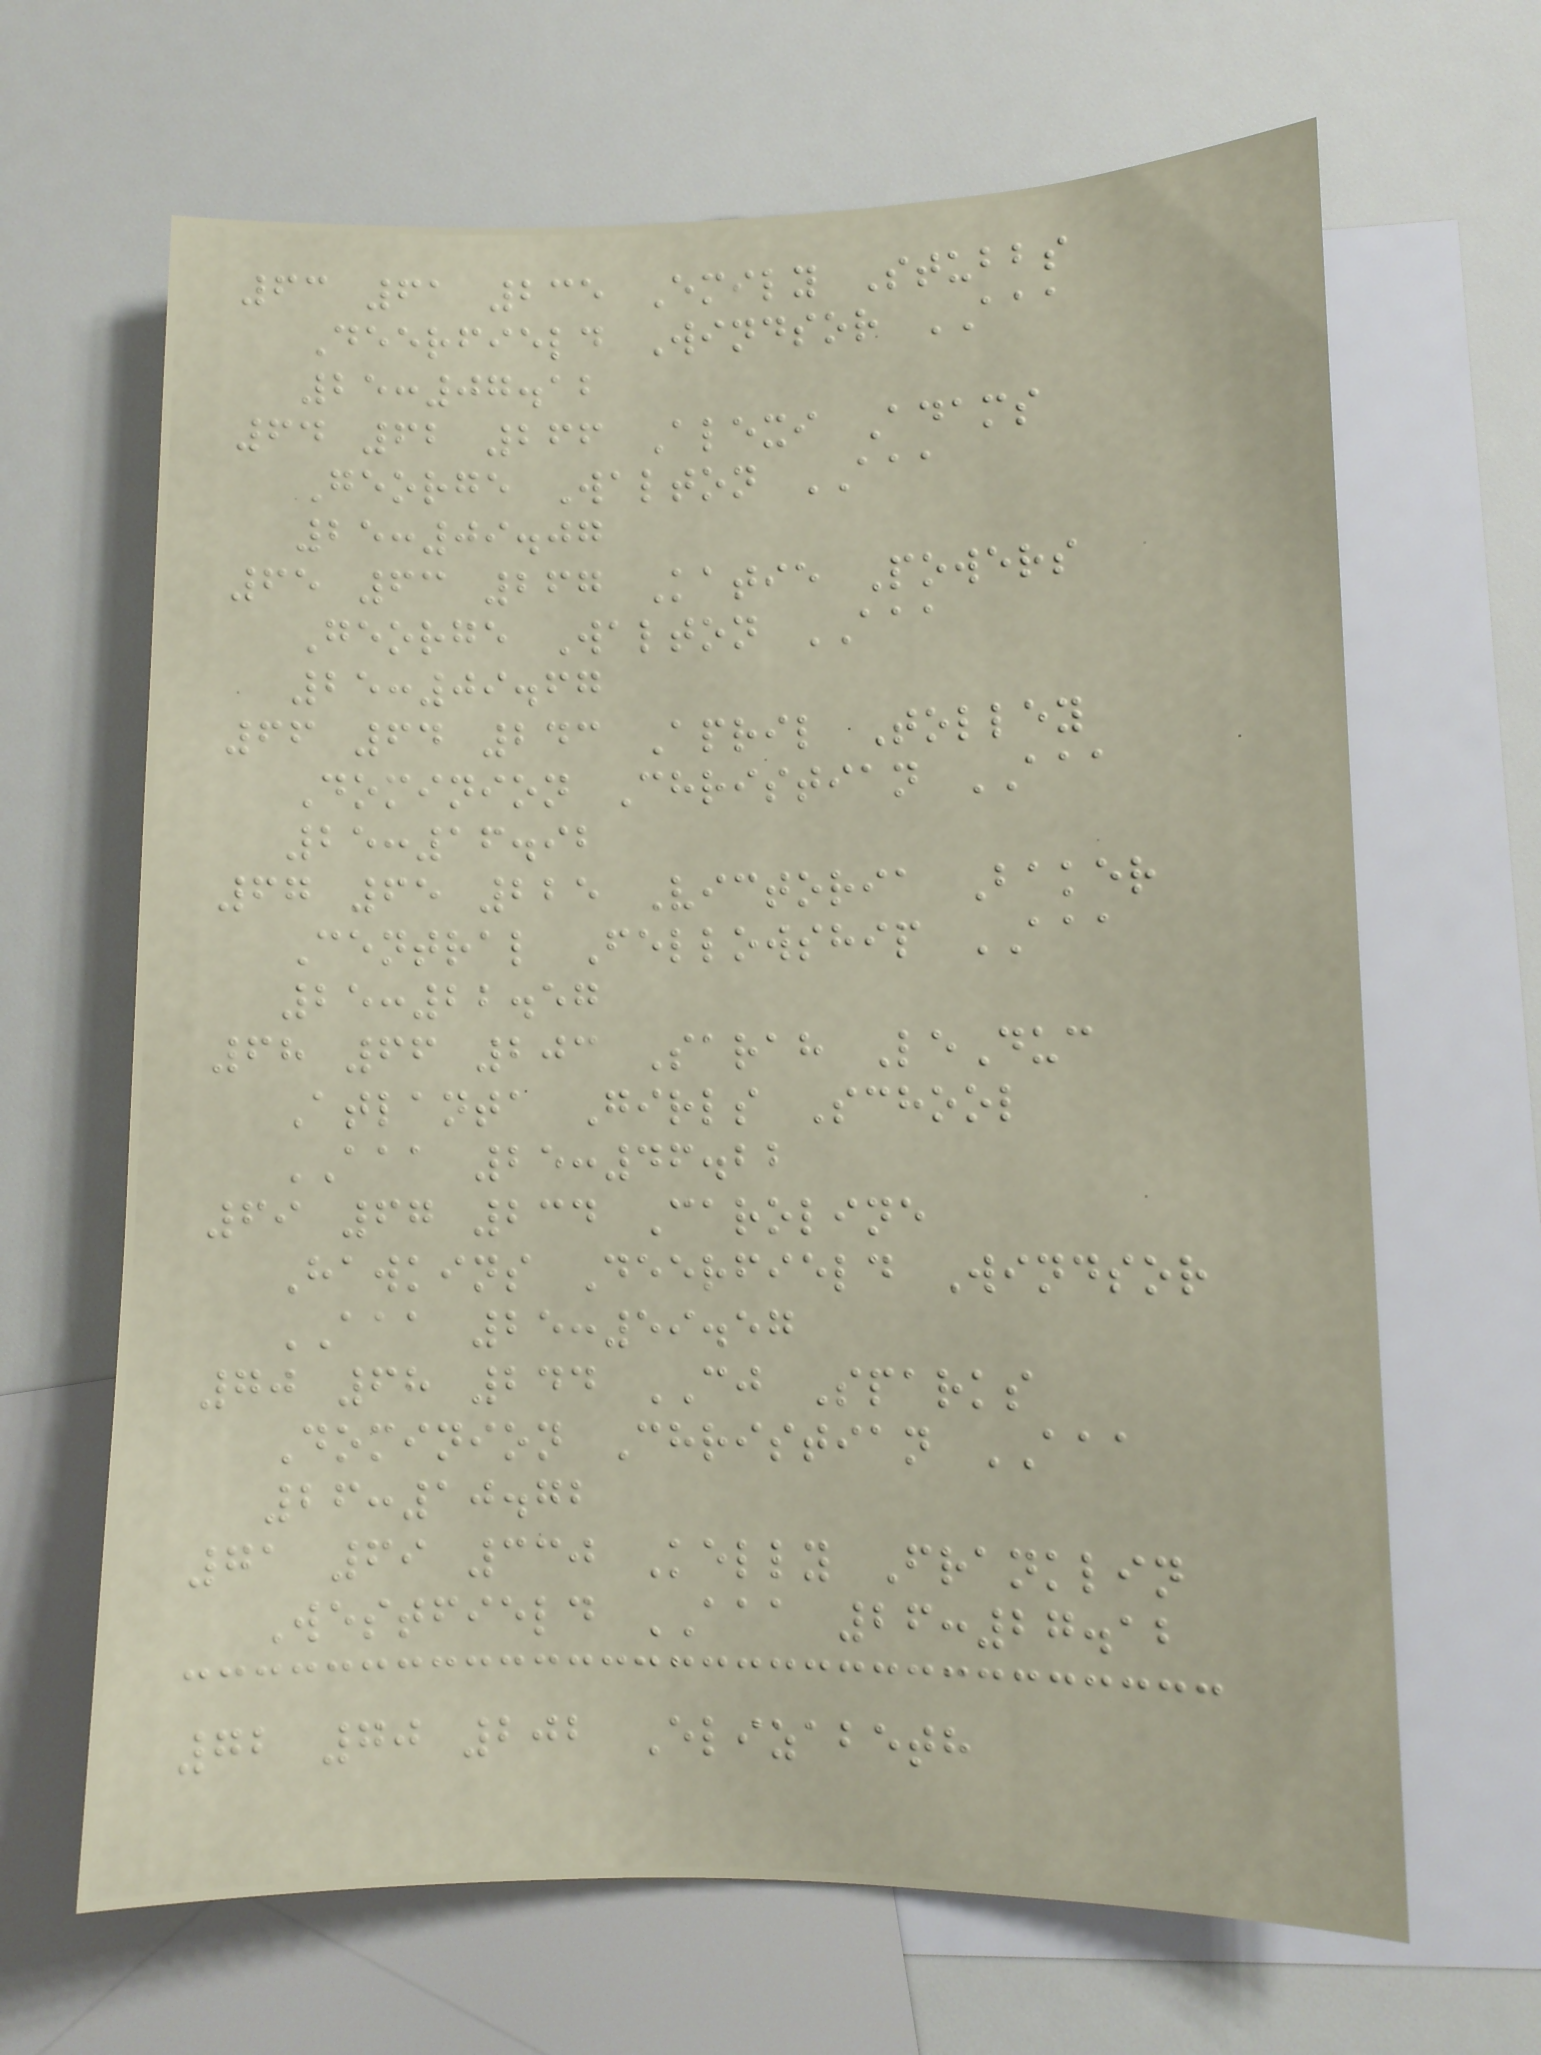63 61 235 Emily Stubbs
Deerfield Windsor AAA
25:07.12
64 62 266 Alexi Adams
George Walton AAA
25:09.07
65 63 267 Katie Powers
George Walton AAA
25:09.67
66 64 243 April Tolley
Dominion Christian AAA
25:16.92
67 65 225 Victoria Baker
Central Fellowship AAA
25:22.57
68 66 203 Sarah LeDuc
Atlanta Girls School
AAA 25:46.22
69 67 234 Caroline
Hawkins Deerfield Windsor
AAA 25:59.57
70 68 244 CJ Sparks
Dominion Christian AAA
26:10.72
71 69 330 Kelly Franklin
Westfield AAA 26:27.12
72 70 202 Elizabeth
